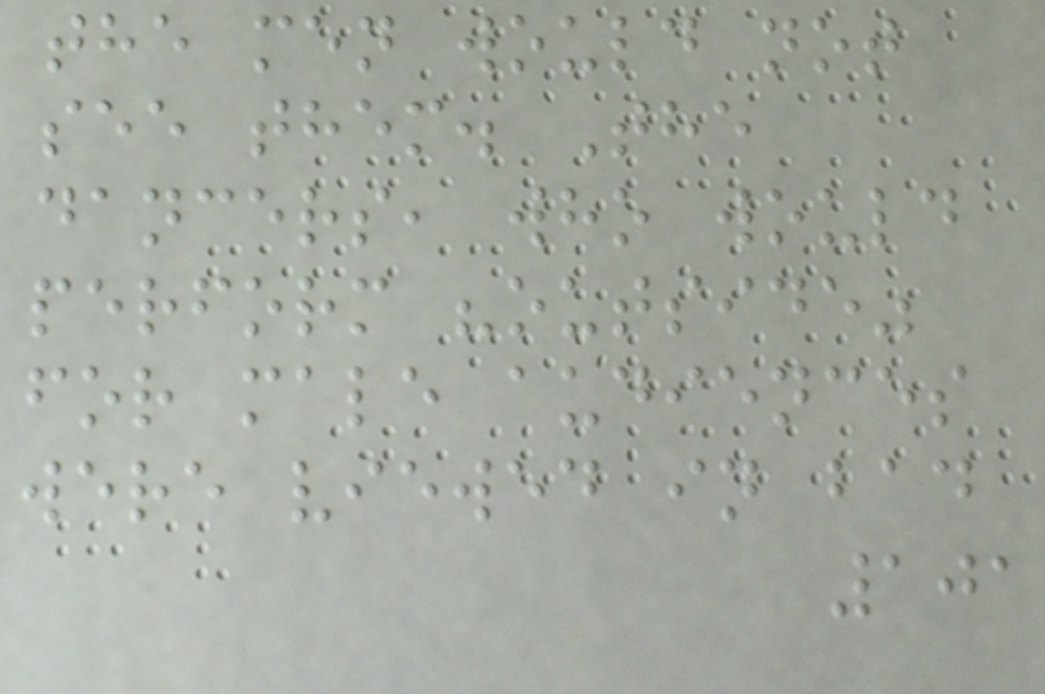the men would not
see them. The
dancers, who would
perform "outside"
for male audiences
were viewed in bad
101
